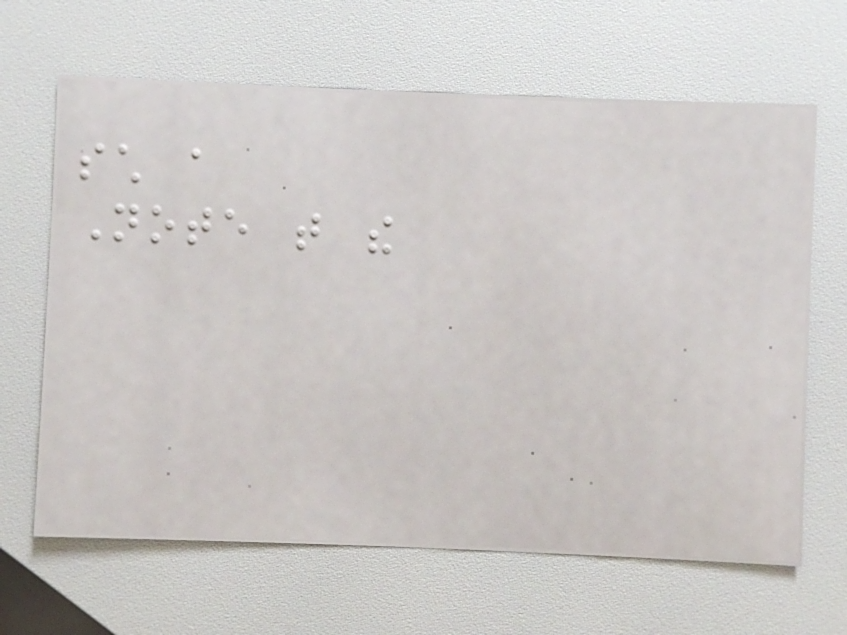such a
Note that the
